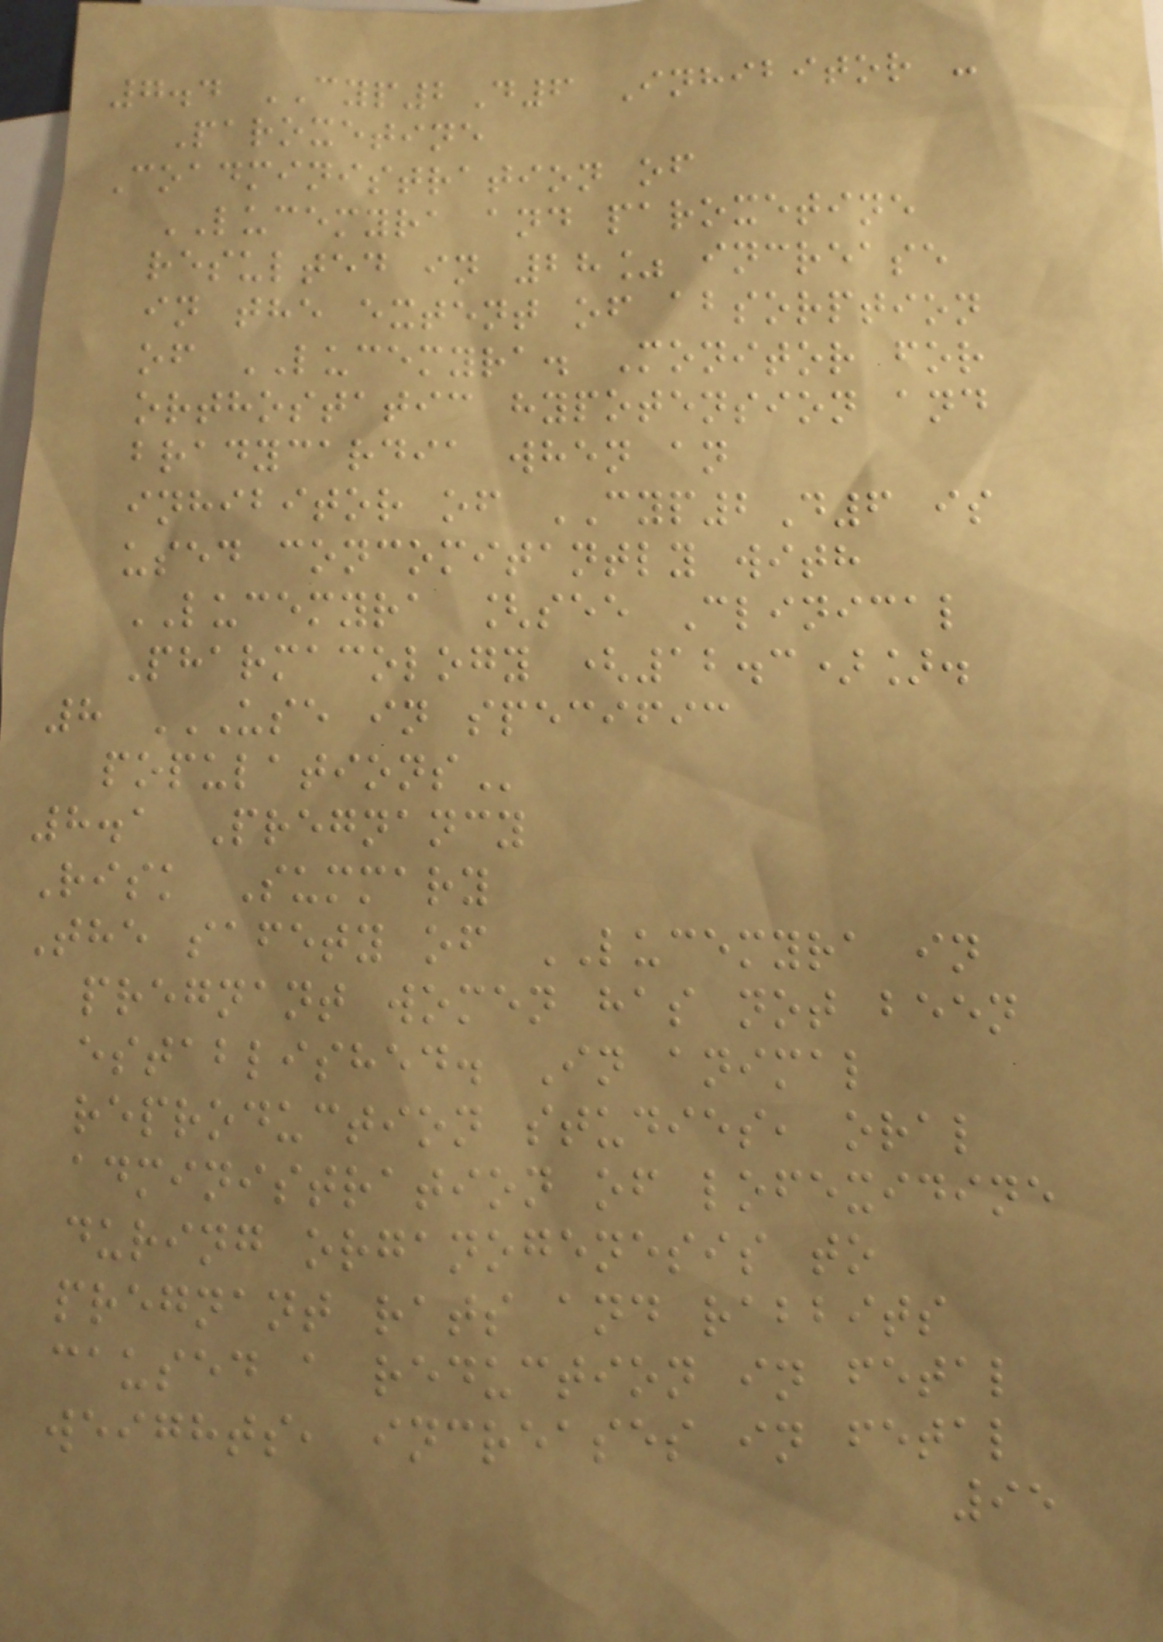7.4 CYP2D6 Inhibitor -
Paroxetine
Coadministration of
LUCEMYRA and paroxetine
resulted in 28% increase
in the extent of absorption
of LUCEMYRA. Monitor for
orthostatic hypotension and
bradycardia when an
inhibitor of CYP2D6 is
used concomitantly with
LUCEMYRA [see Clinical
Pharmacology (12.3)].
8 USE IN SPECIFIC
POPULATIONS
8.1 Pregnancy
Risk Summary
The safety of LUCEMYRA in
pregnant women has not been
established. In animal
reproduction studies, oral
administration of lofexidine
during organogenesis to
pregnant rats and rabbits
caused a reduction in fetal
weights, increases in fetal
95
